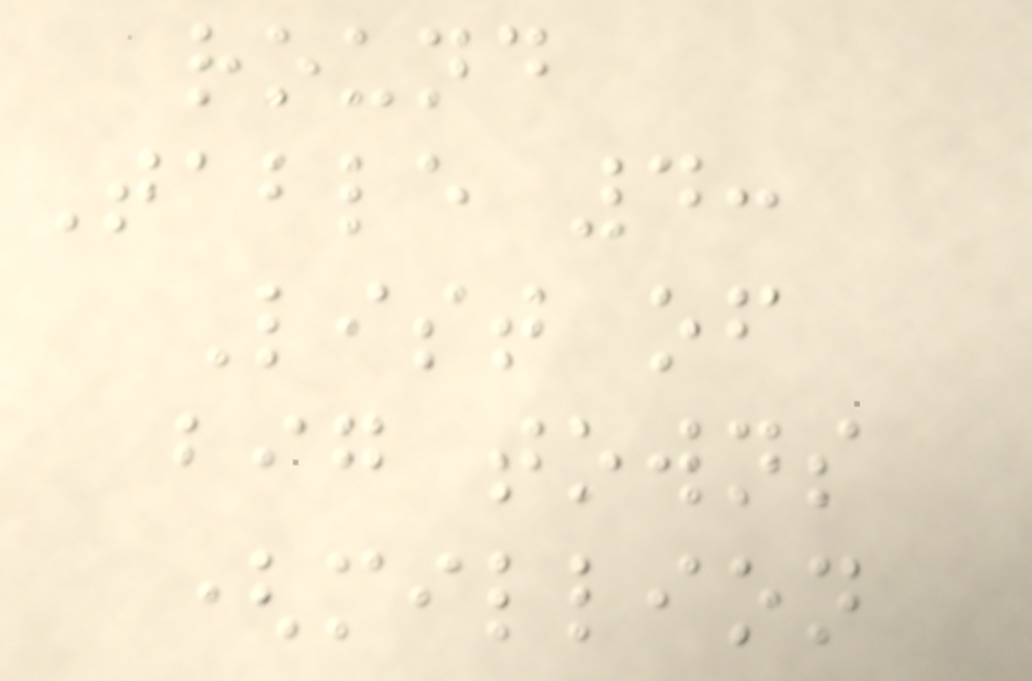round
Table 4:
List of
big towns
(million
